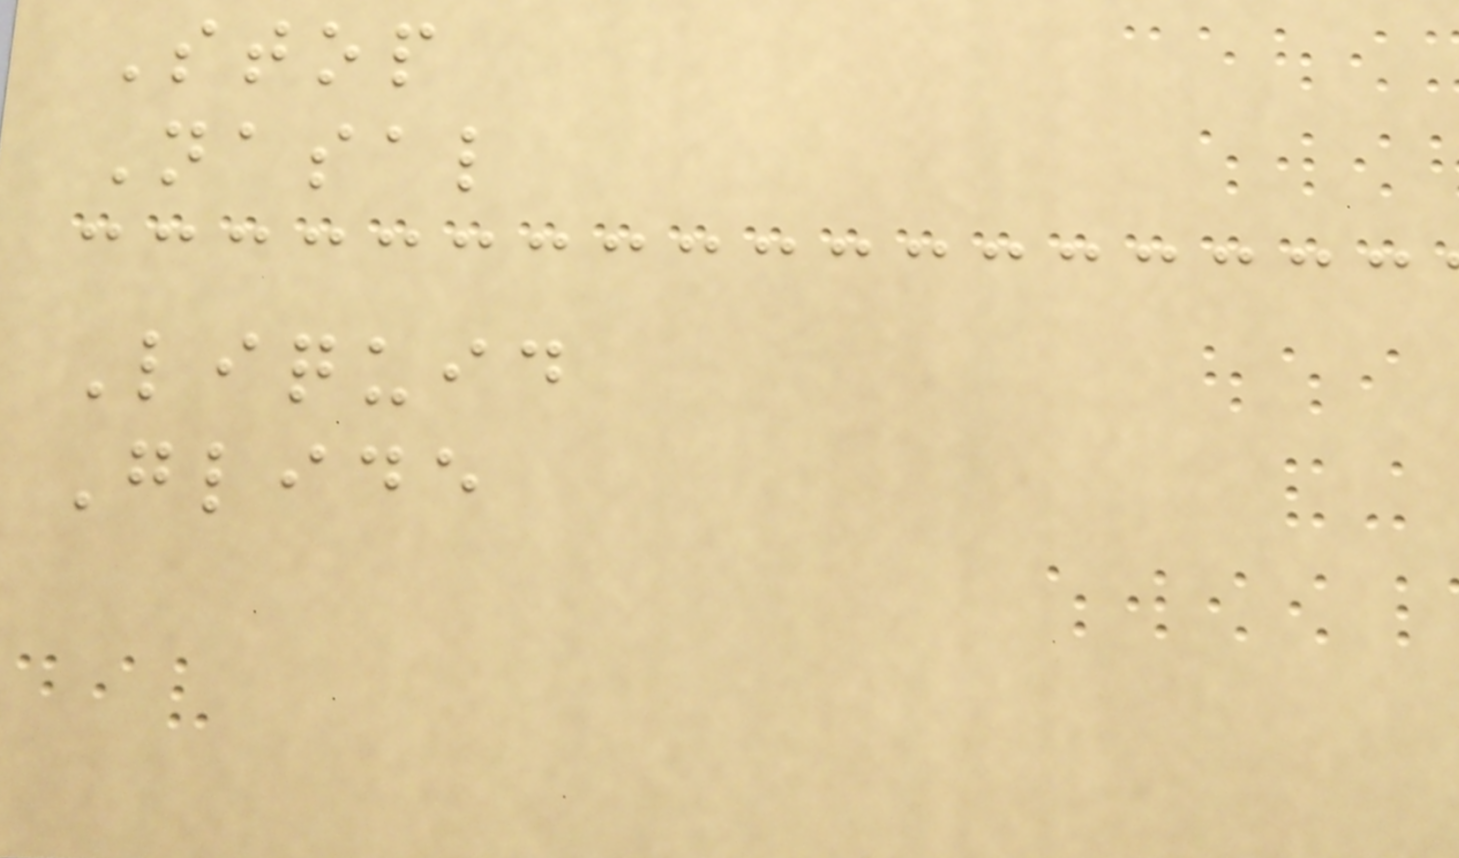Stop
Nasal
Liquid
Glide
